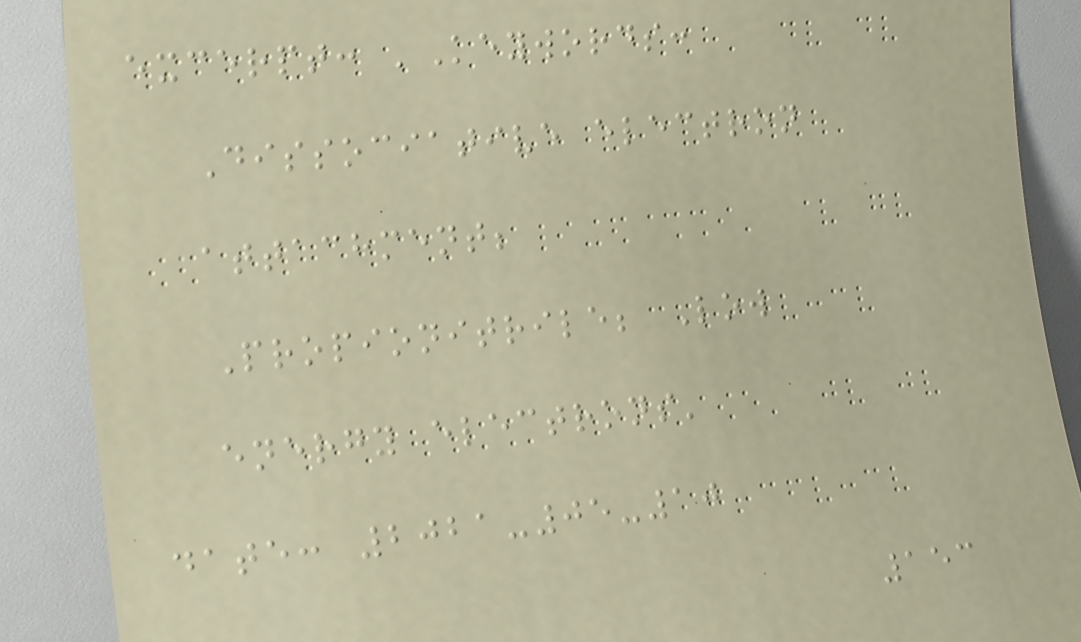excerpt: 'Keywords:
Dissociative electron
attachment;
Propionitrile; Low
energy electrons'
date: 2021-05-10
153
